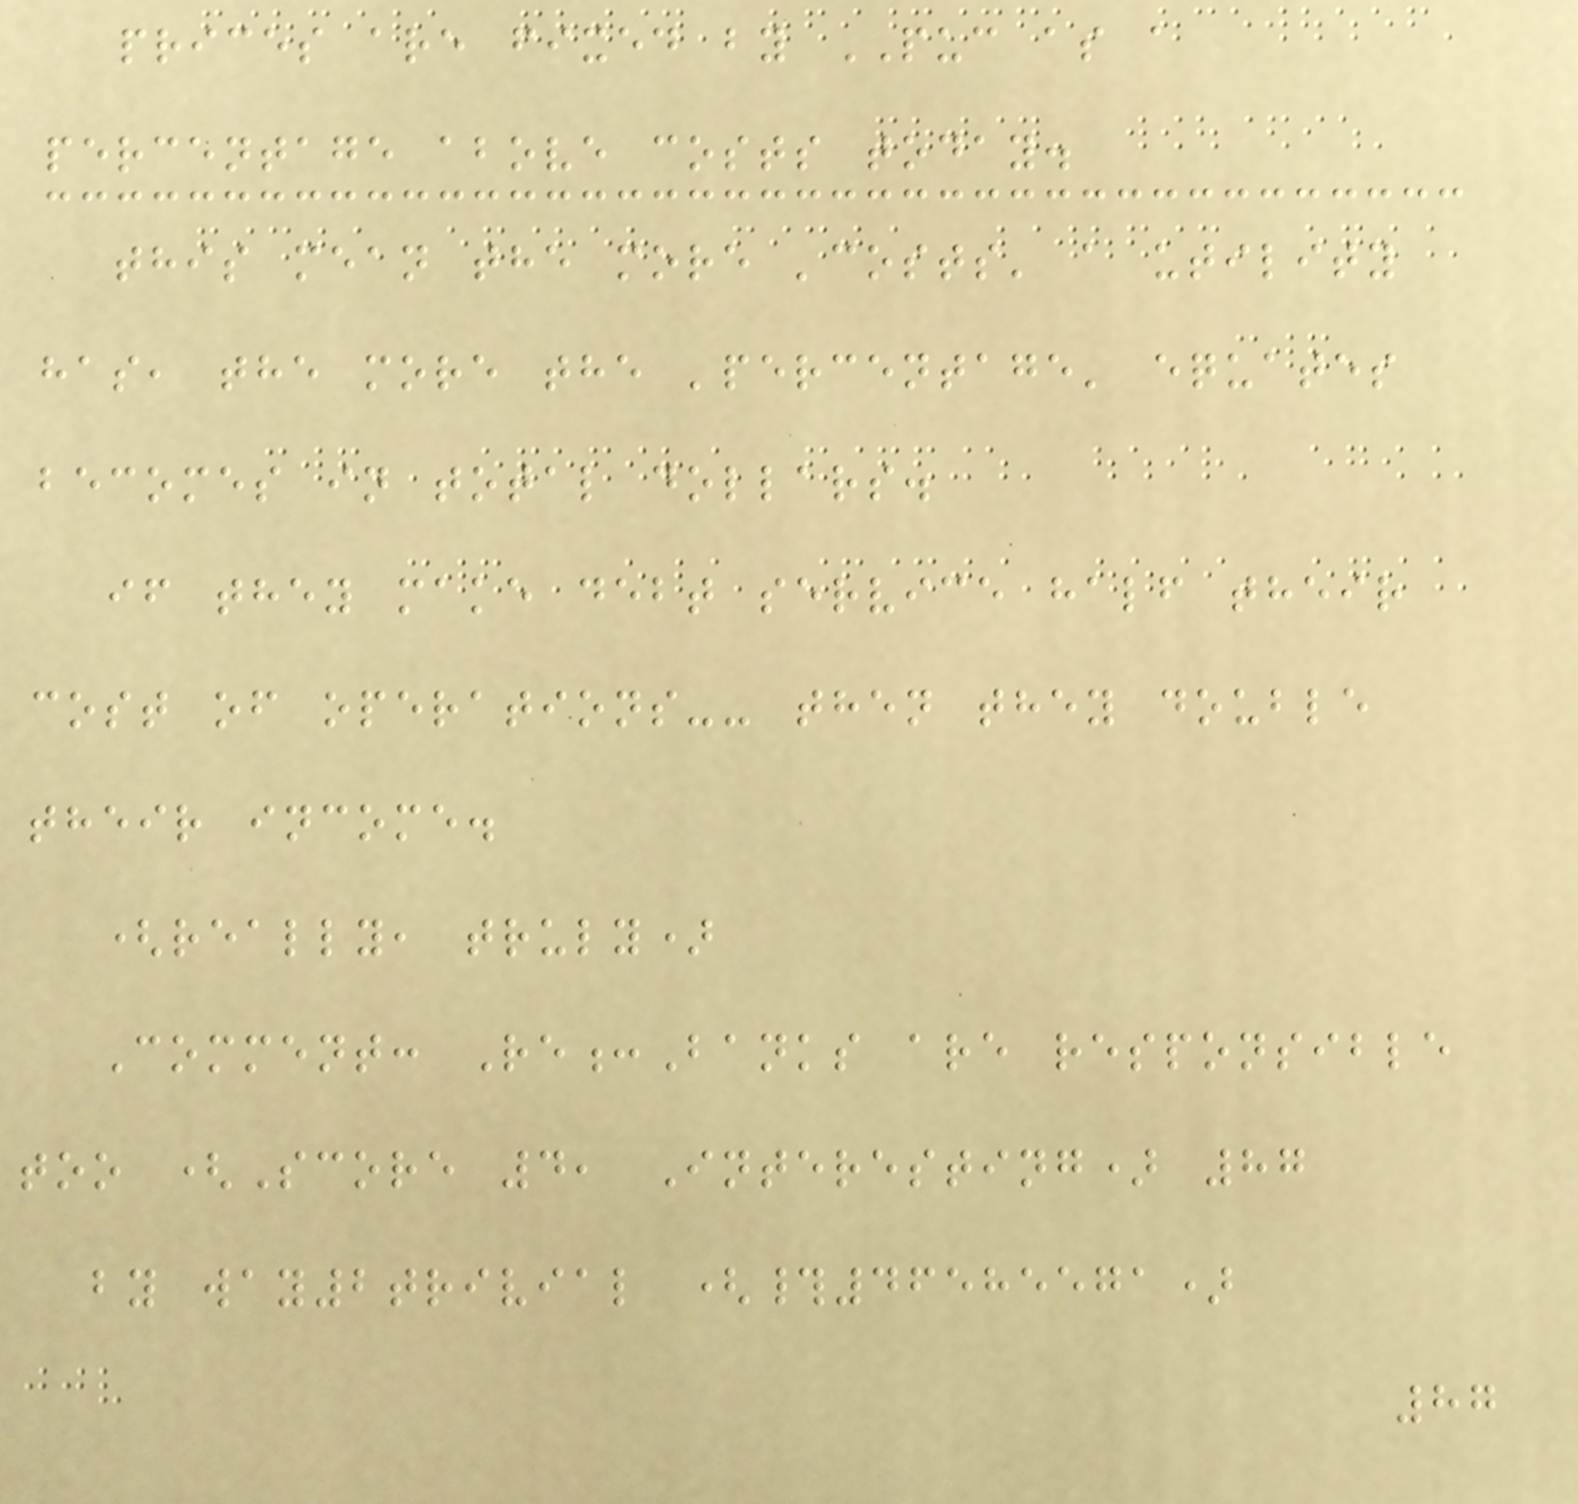prices are fixed by PUC as a
percentage above costs today.
this mean the more 'costs' a utility
has, the more the 'percentage' equates
becomes in total dollars.
if they make debt service half their
cost of operations-- then they double
their income.
(really, truly)
Comment: Re:Banks are responsible
too (Score 4, Interesting) 87
by way2trivial (#46585571)
87
